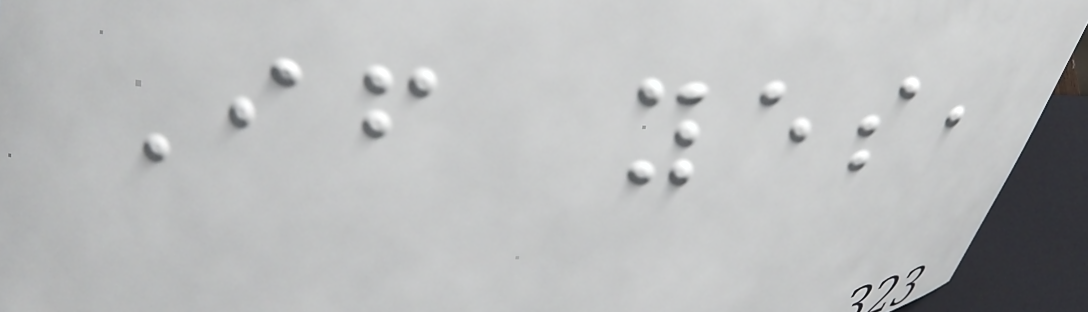If yes,
